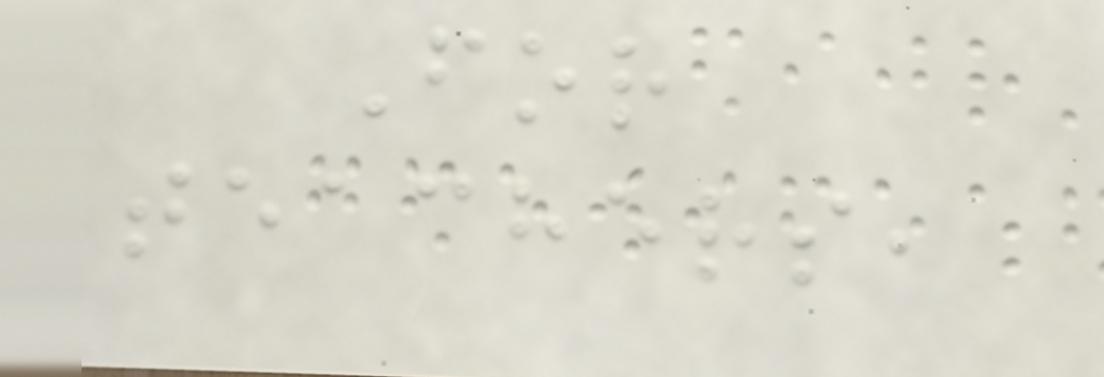For
teachers,
